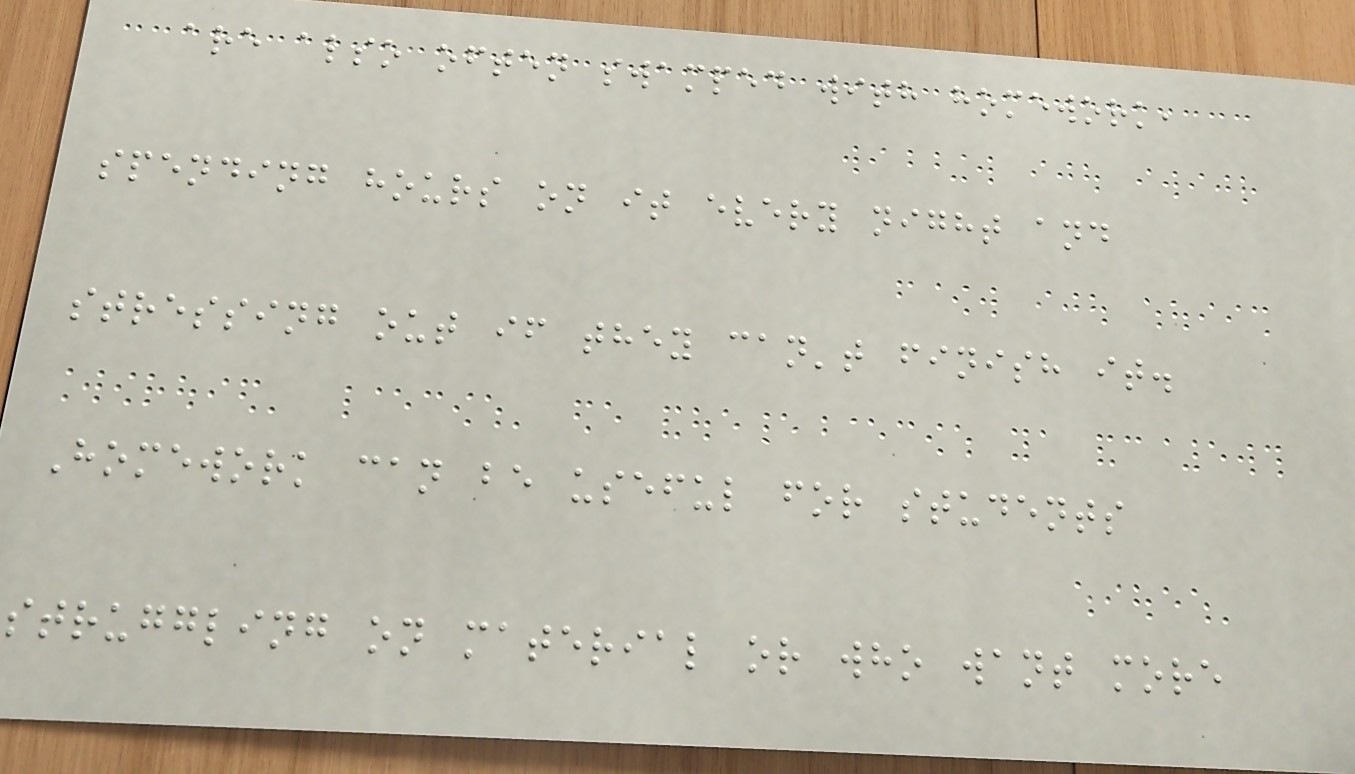are also often swamped with homework,
spending hours on it every night and
stressing out if they can't finish it.
Homework can be useful for students
struggling on material or who want more
